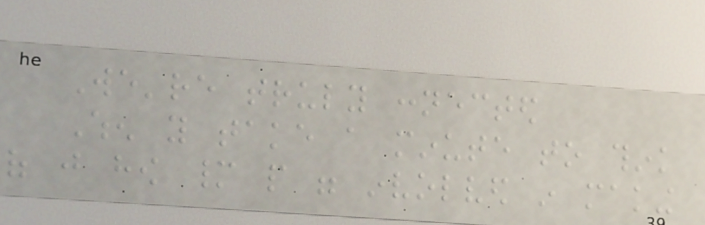We're truly connected
When you take a minute to think
of just how many people were involved in making
